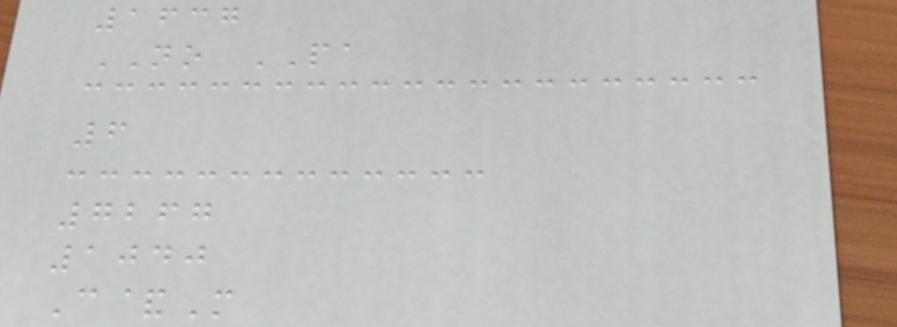1637
NO PA
6
7267
1040
C&M
